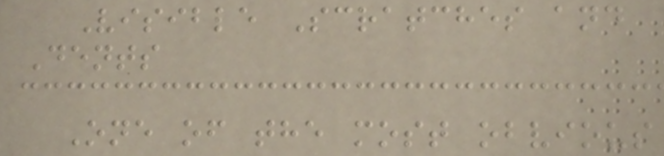Visible Scratches and
Dents
One of the most obvious
